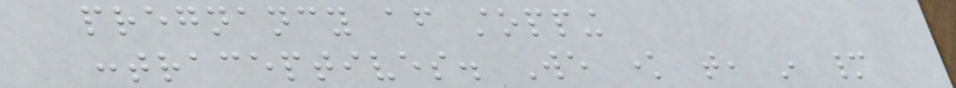pregnancy after stopping
contraceptives. We know that, in many
